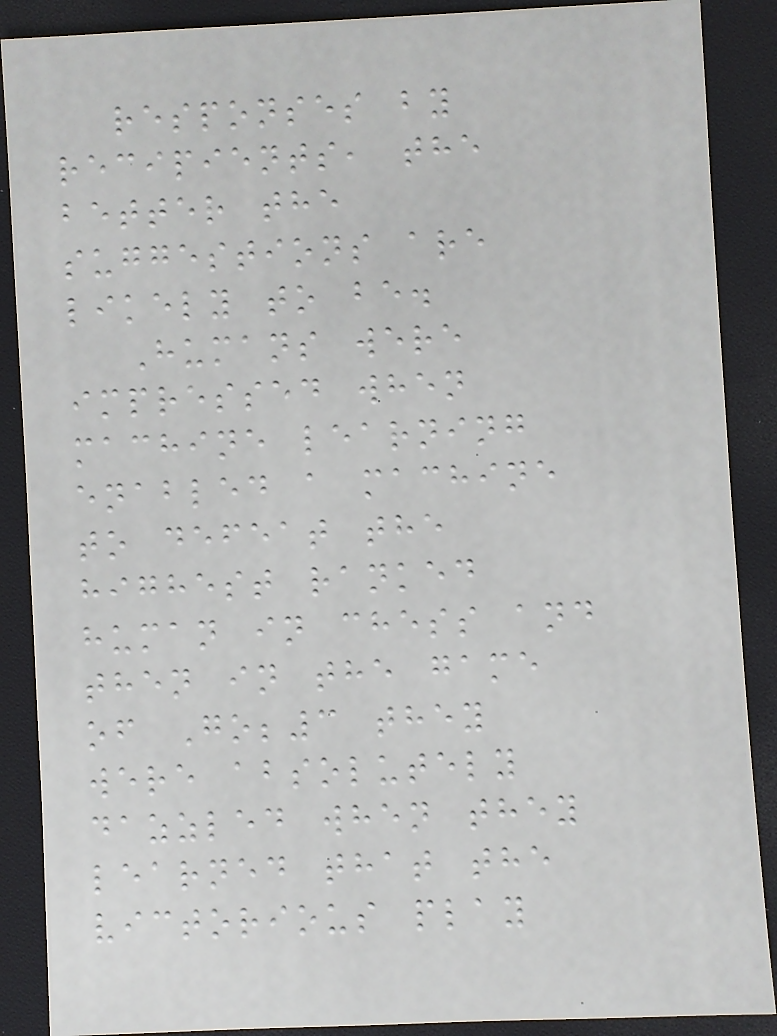responses by
recipients, the
better the
suggestions are
likely to be.
Humans were
impressed when
machine learning
enabled a machine
to defeat the
highest ranked
human in chess and
then in the game
of Go;3 they
were absolutely
dazzled when they
learned that the
victorious play
